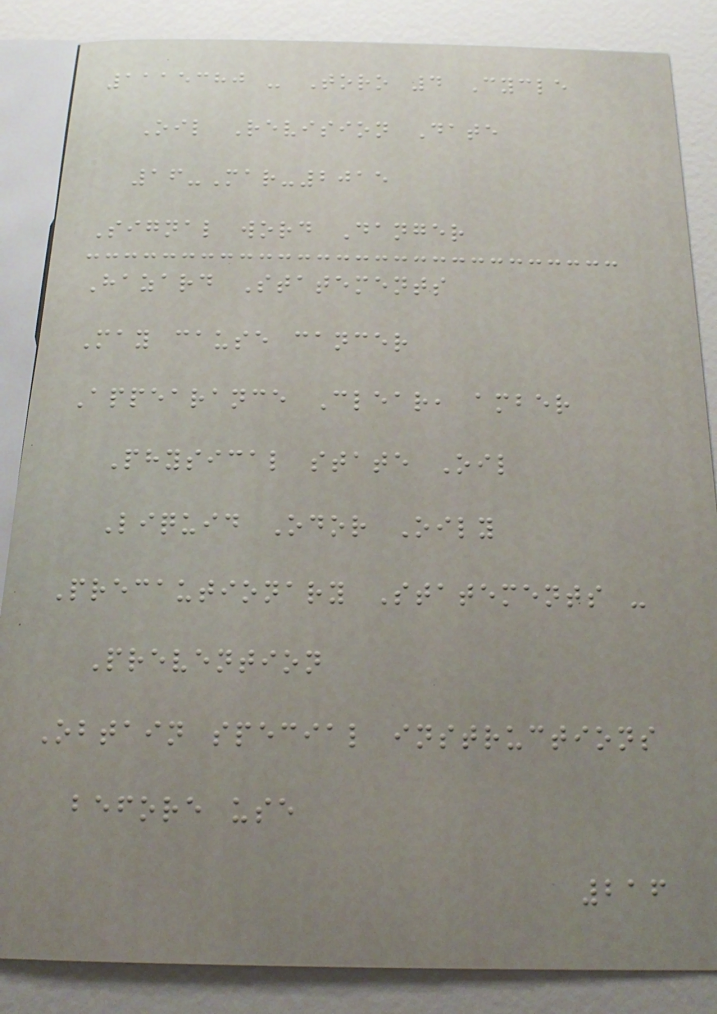1115380 - Toro 4 Cycle
Oil Revision Date
16-Mar-2015
Signal word Danger
Hazard Statements
May cause cancer
Appearance Clear, amber
Physical state Oil
Liquid Odor Oily
Precautionary Statements -
Prevention
Obtain special instructions
before use
216
